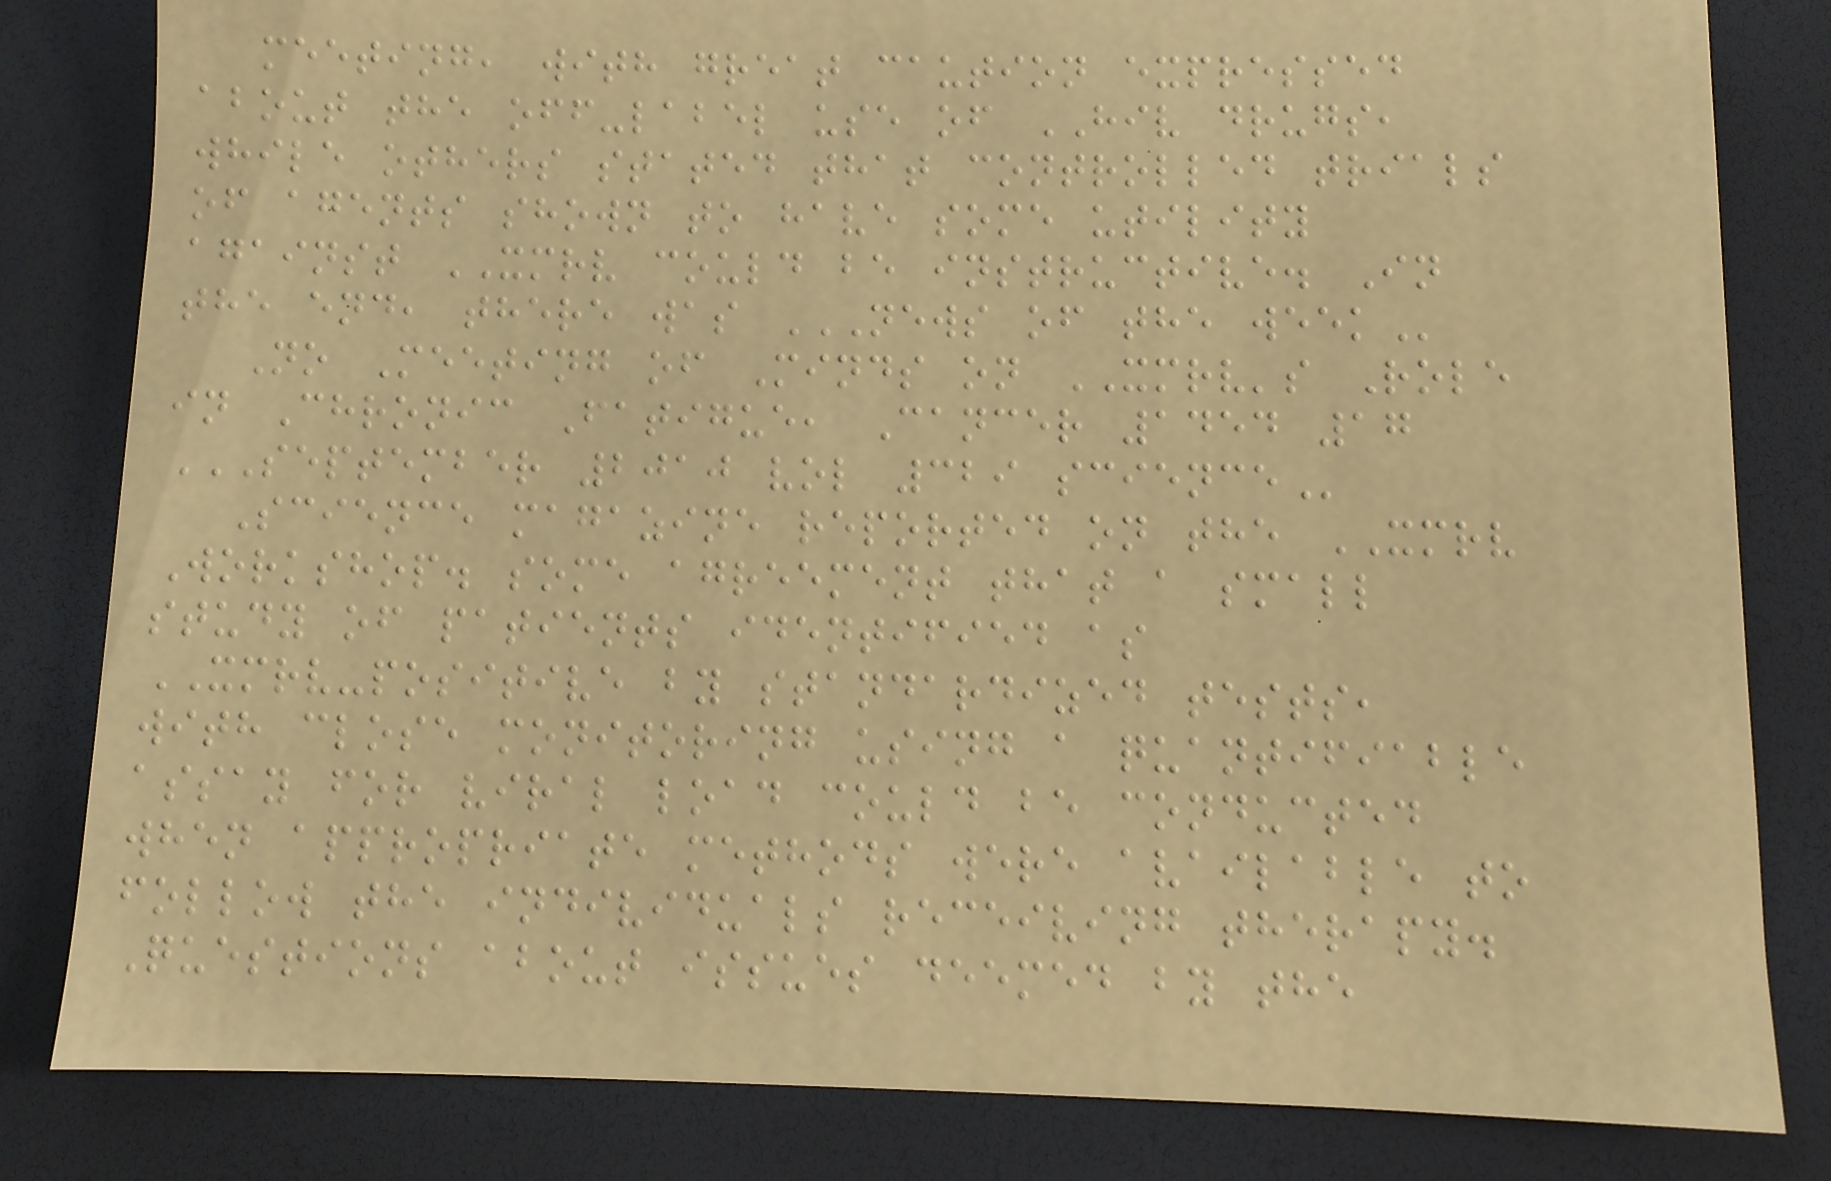meeting, with great caution expressed
about the off-label use of HIV drugs,
while others stated that controlled trials
of agents shown to have some utility
against XMRV could be instructive. In
the end, there was NEWS OF THE WEEK
No Meeting of Minds on XMRV's Role
in Chronic Fatigue, Cancer 1454 17
SEPTEMBER 2010 VOL 329 SCIENCE
Science magazine reported on the XMRV
Workshop. some agreement that a small
study of patients identified as
XMRV-positive by standardized tests,
with close monitoring using a quantifiable
assay for viral load could be conducted
when appropriate methods were available to
follow the individuals receiving therapy.
Questions about issues deemed by the
